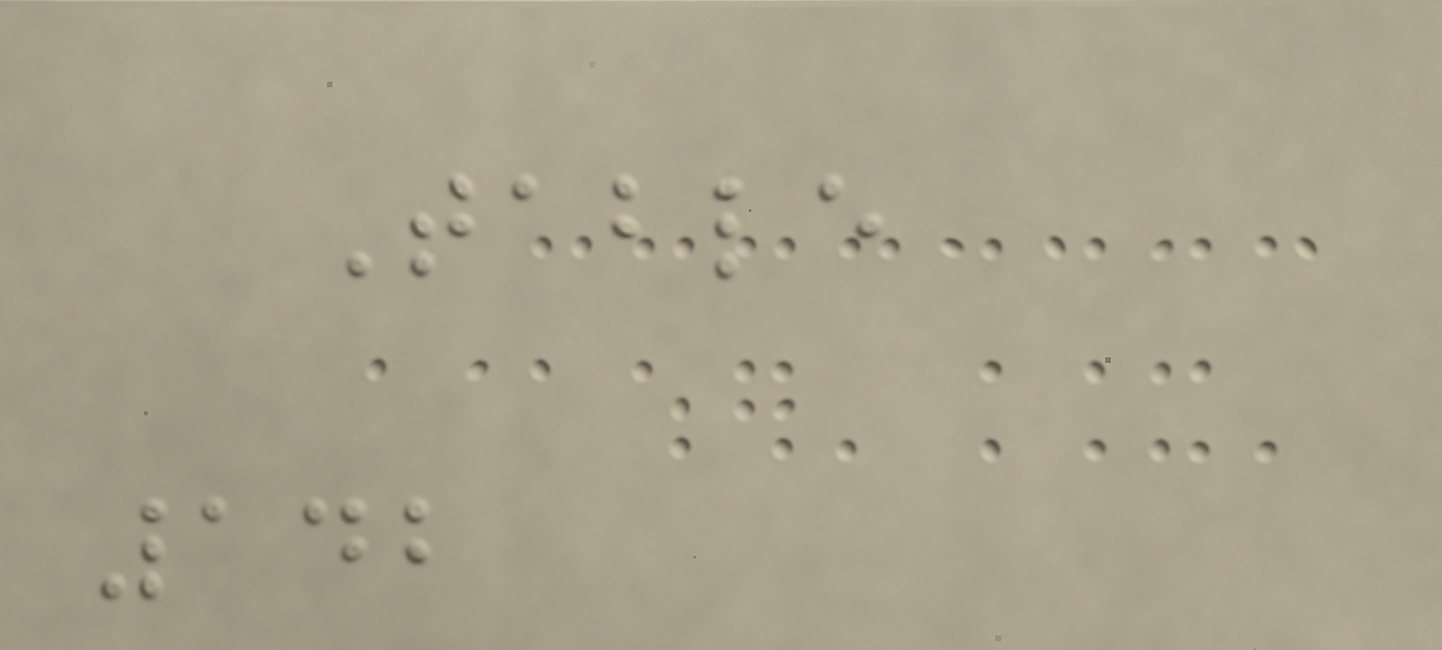Table
142
